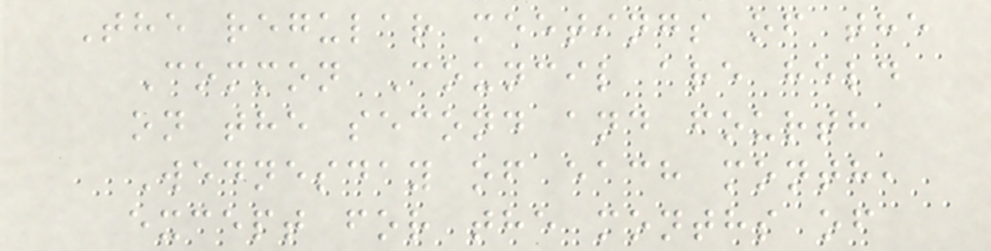The regular meetings of the
Common Council are held
on the second and fourth
Wednesday of each month,
except for the months of
